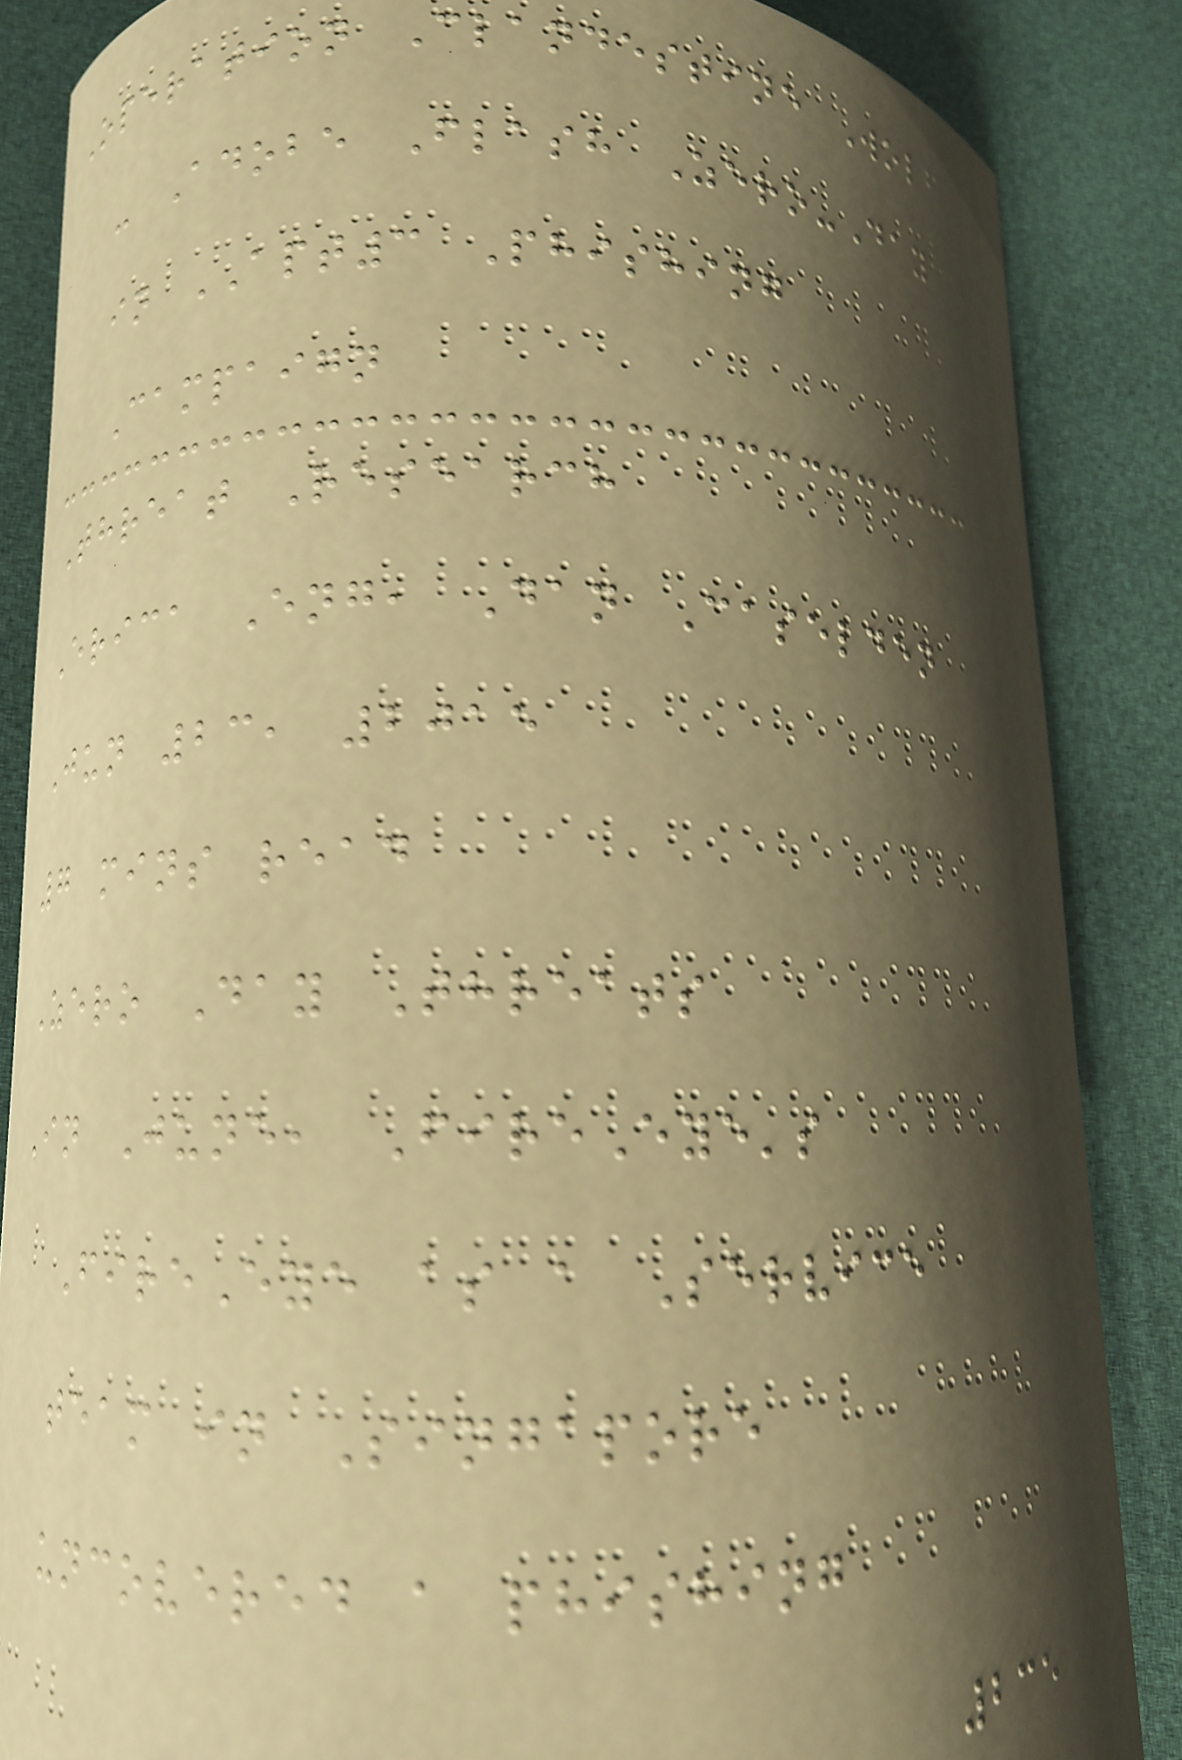Operation Clandestine Wolf
- Adobe Flash Zero-Day
in APT3 Phishing
Campaign
Threat Research
Erica Eng, Dan Caselden
Jun 23, 2015
7 mins read
Zero Day Threats
In June, FireEye's
FireEye as a Service
team in Singapore
uncovered a phishing
235
